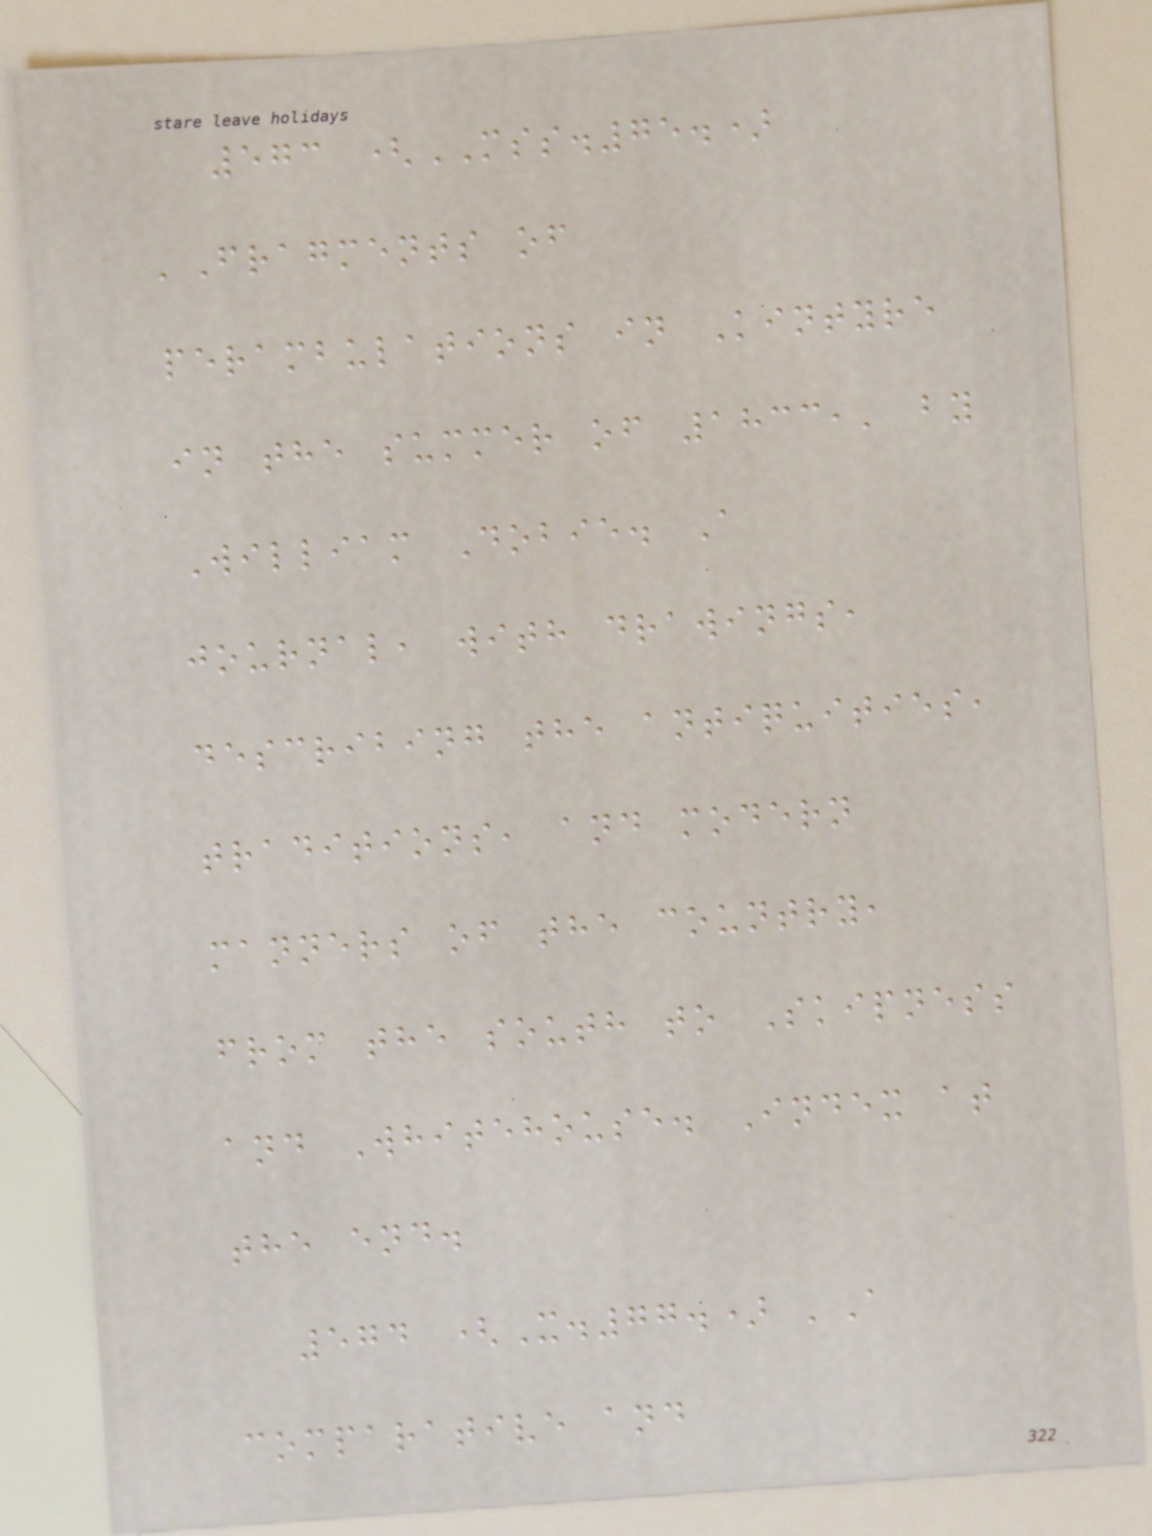573 (MSS.75.)
'Fragments of
perambulations in Kintyre
in the summer of 1833,' by
William Dobie. A
journal, with drawings,
describing the antiquities,
traditions, and modern
manners of the country,
from the south to Skipness
and Whitehouse. Index at
the end.
574 (X.77.) 'A
comparative and
